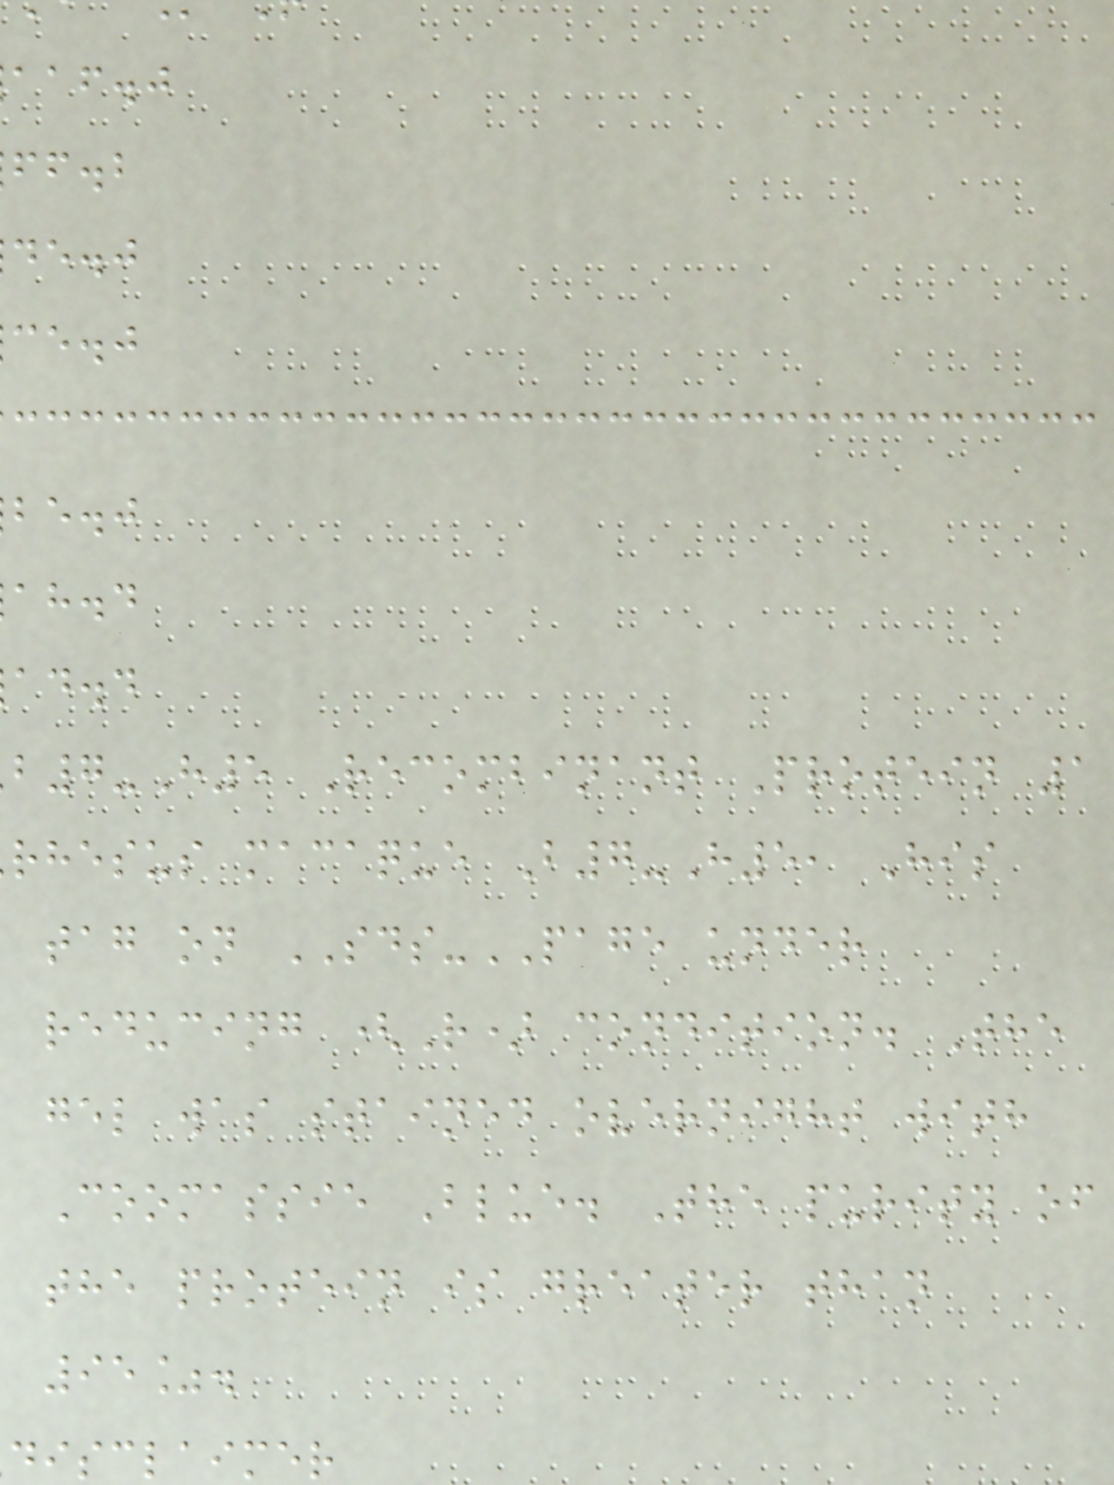aaf.j
ff.b
de.j
ce.j
be.j
ah.d
ad.d
7-H5 Recombinant Protein 1
rhesus macaque B7-H5, His
tag on SDS-PAGE under
reducing (R) condition. The
gel was stained overnight with
Coomassie Blue. The purity of
the protein is greater than
95%.
disclaimer
